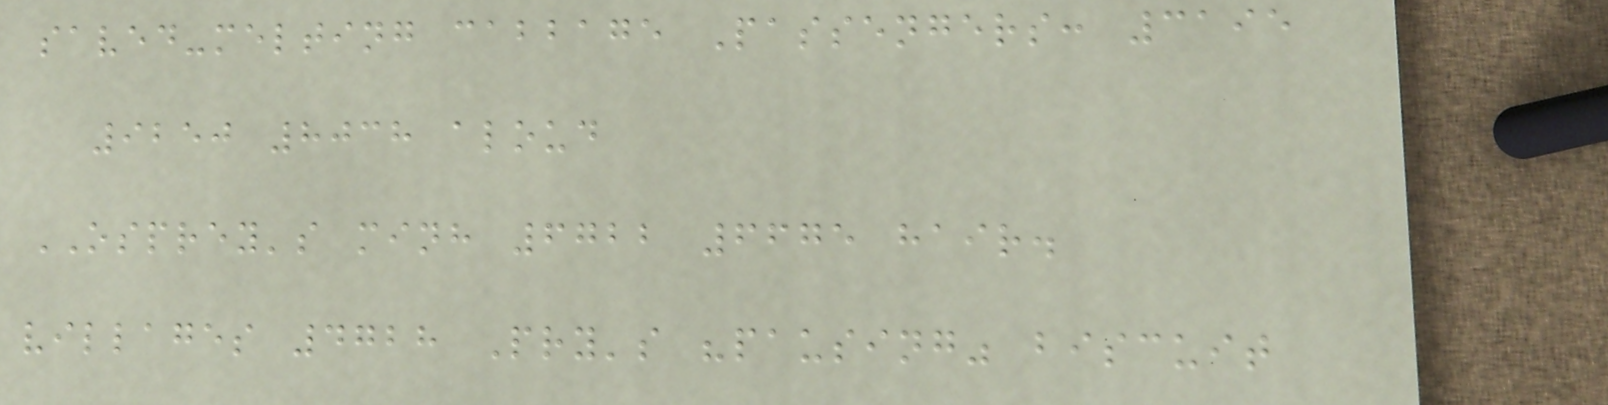saved-melting cabbage Passengers: 3195
9250 8038 aloud
OSPREY's minh 6722 6675 hair.
villages 4728 Pry's "pausing" biscuit
